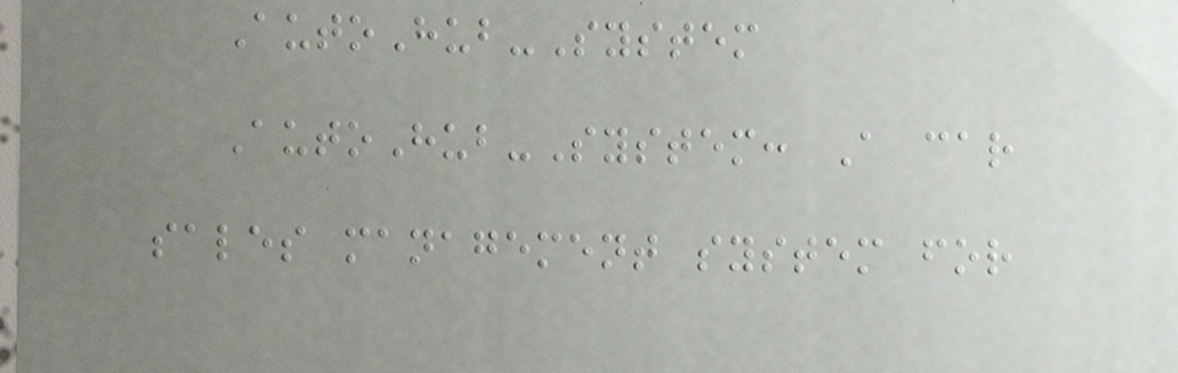AutoHub-System
AutoHub-System: A car
sales management system for
